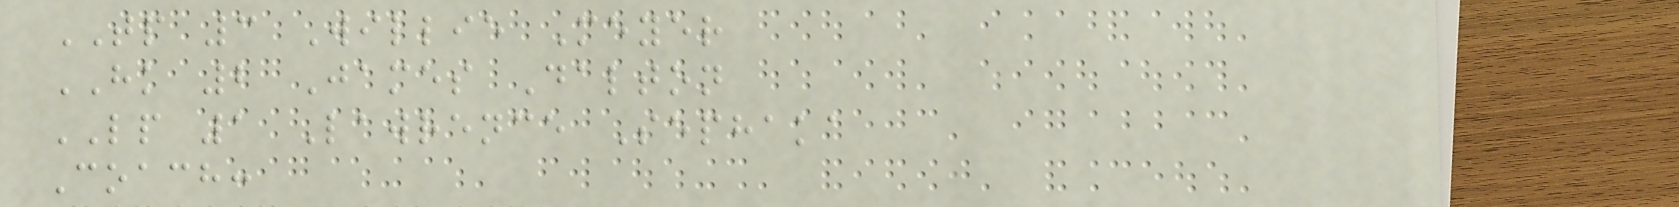TP 3 Willie Meyer
HK 2 James Dalton
LP 1 Lawrence Sephaka
Coach:
